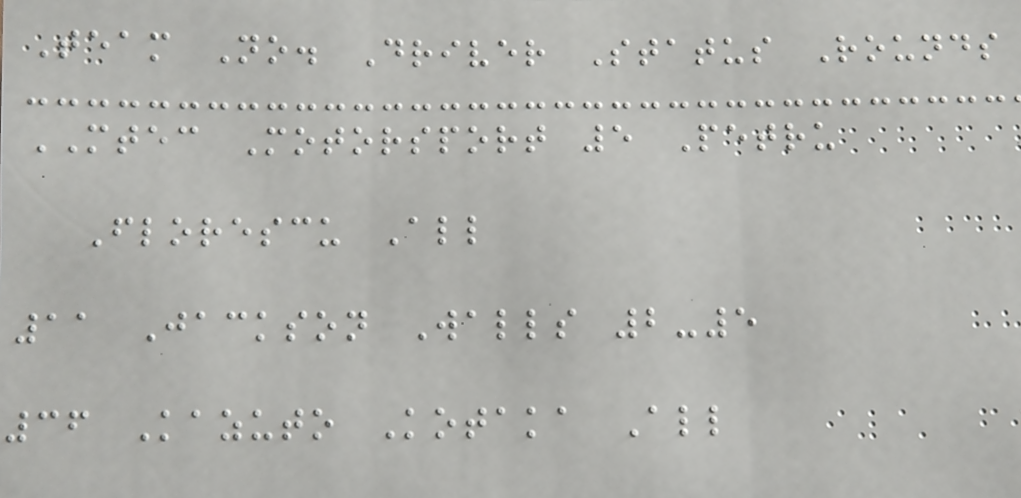Team No. Driver Status Rounds
MTEC Motorsport 5 Petru
Florescu All
11 Jackson Walls 2-5
36 Kazuto Kotaka All
